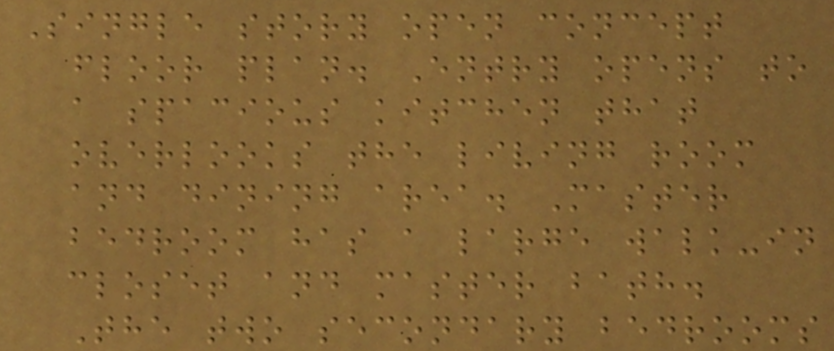Single story open concept
floor plan. Entry opens to
a spacious kitchen that
overlooks the living room
and dining area. Master
bedroom has a large walk-in
closet and master bath.
The two secondary bedrooms
